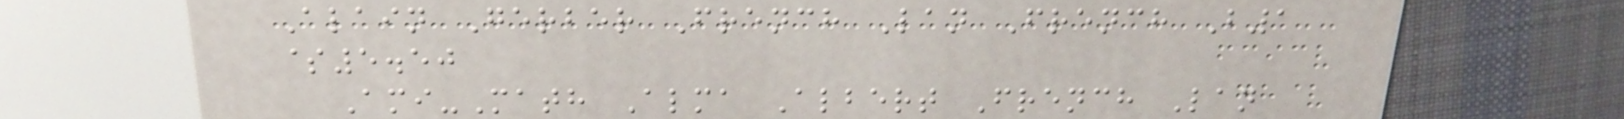Alain Gerber French Lan French B1
$5.50
Ami-Math Alma Albert French Lan
